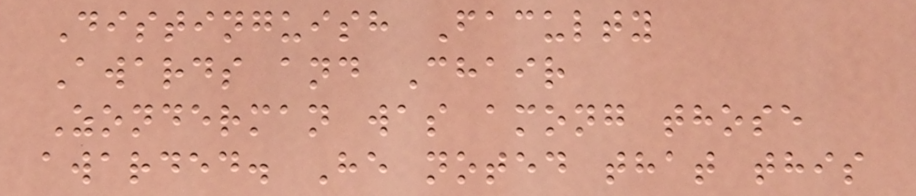Distinguish Faculty
Awards and Chair
Zonderman was among those
awarded. He noted that this
